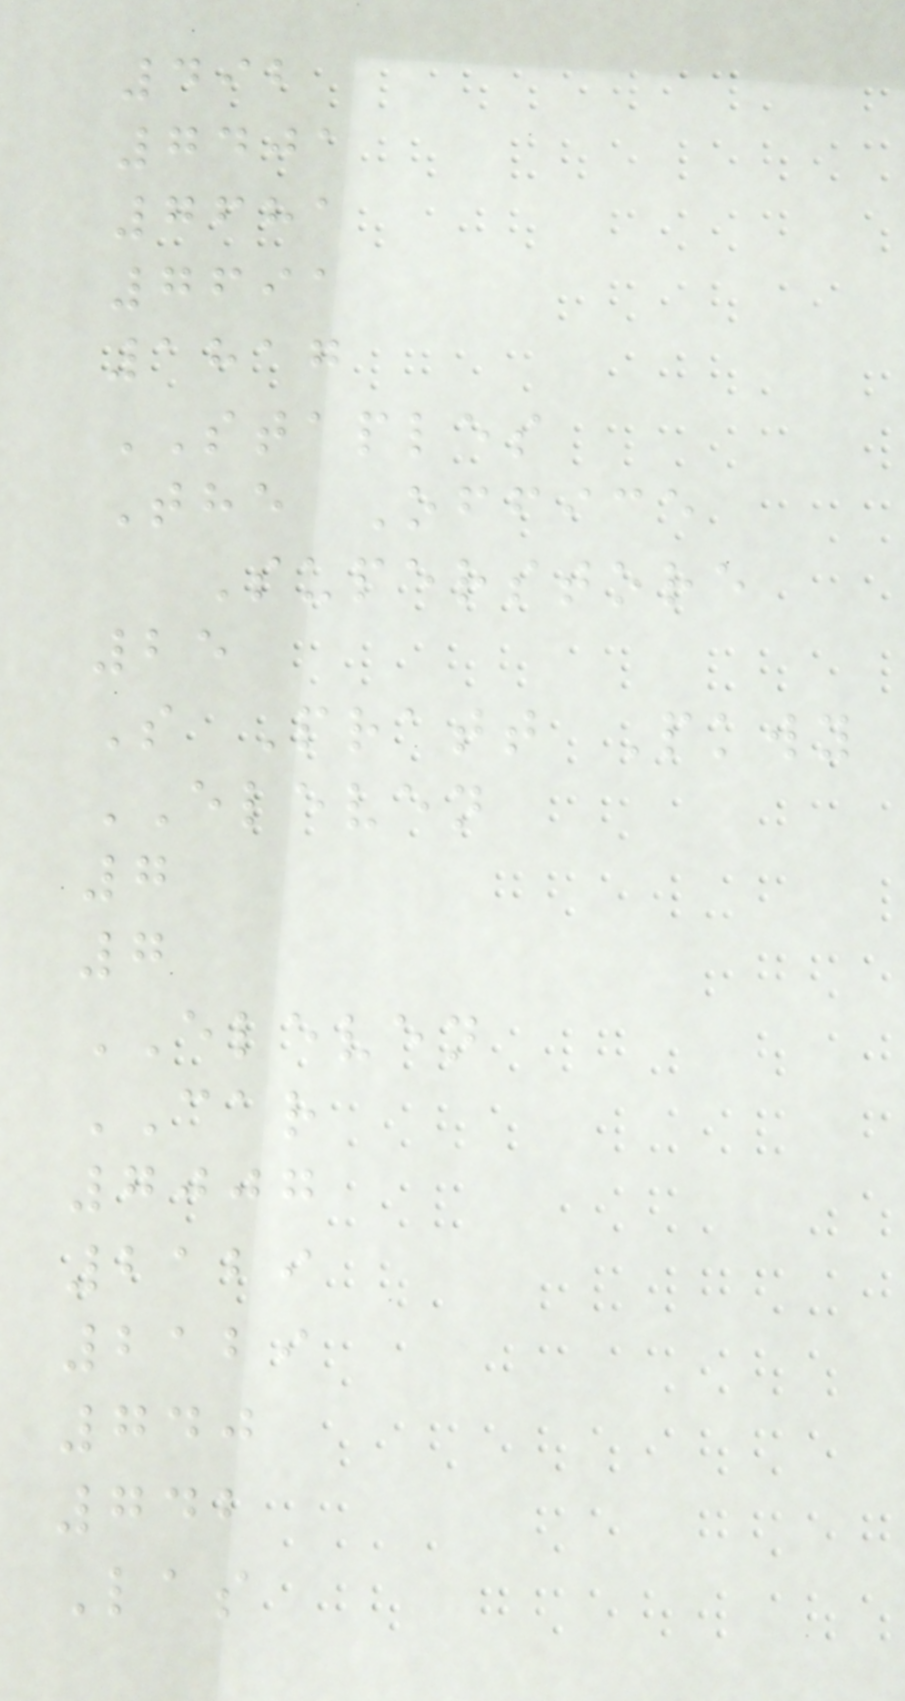492
7401
7681
7691
1817
STAPLES
The Office
Superstore
25
S Pratt Pkwy
ELEVEN
7
7
ELEVEN
CAR
7007
2129
2129
740
742
Las
